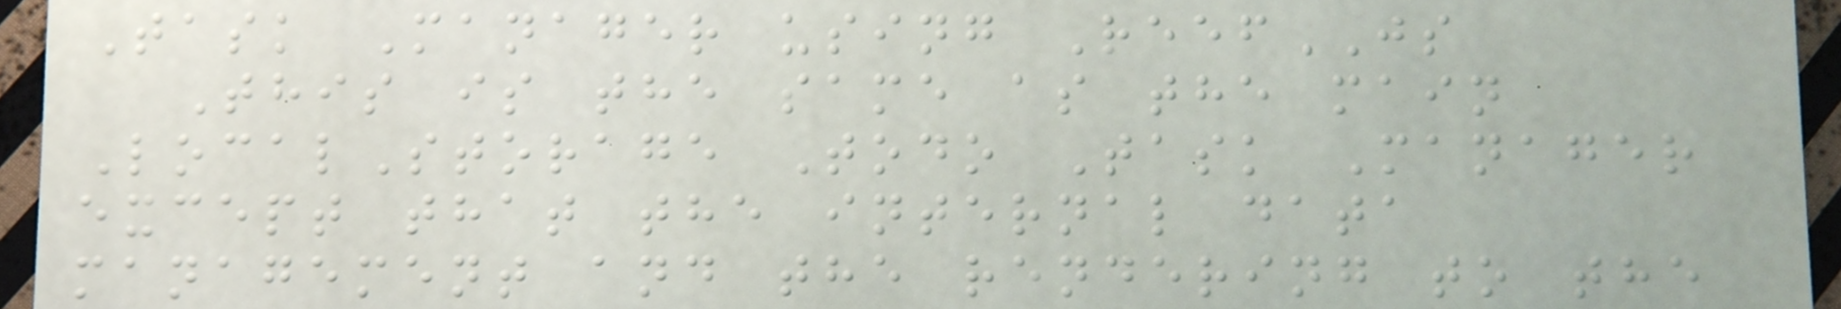Task Manager using ReefJS
This is the same as the main
LocalStorage Todo Task Manager
except that the internal data
management and the rendering to the
